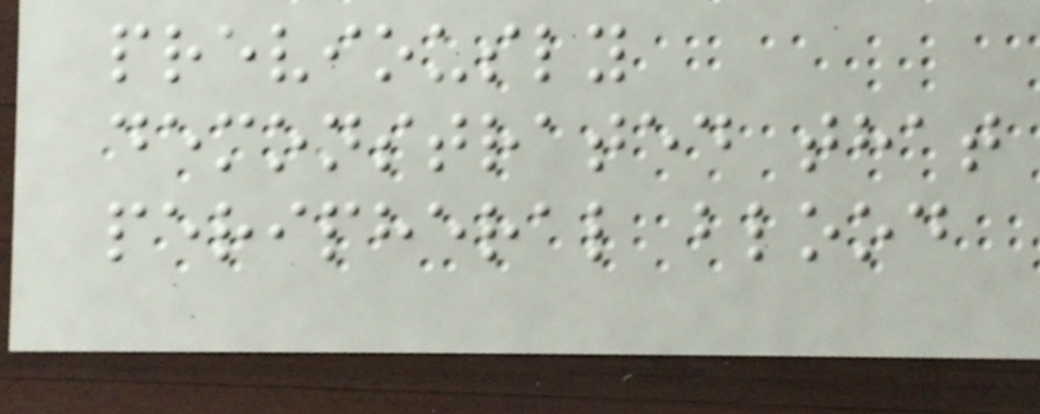previously
demonstrated that
peripheral blood
